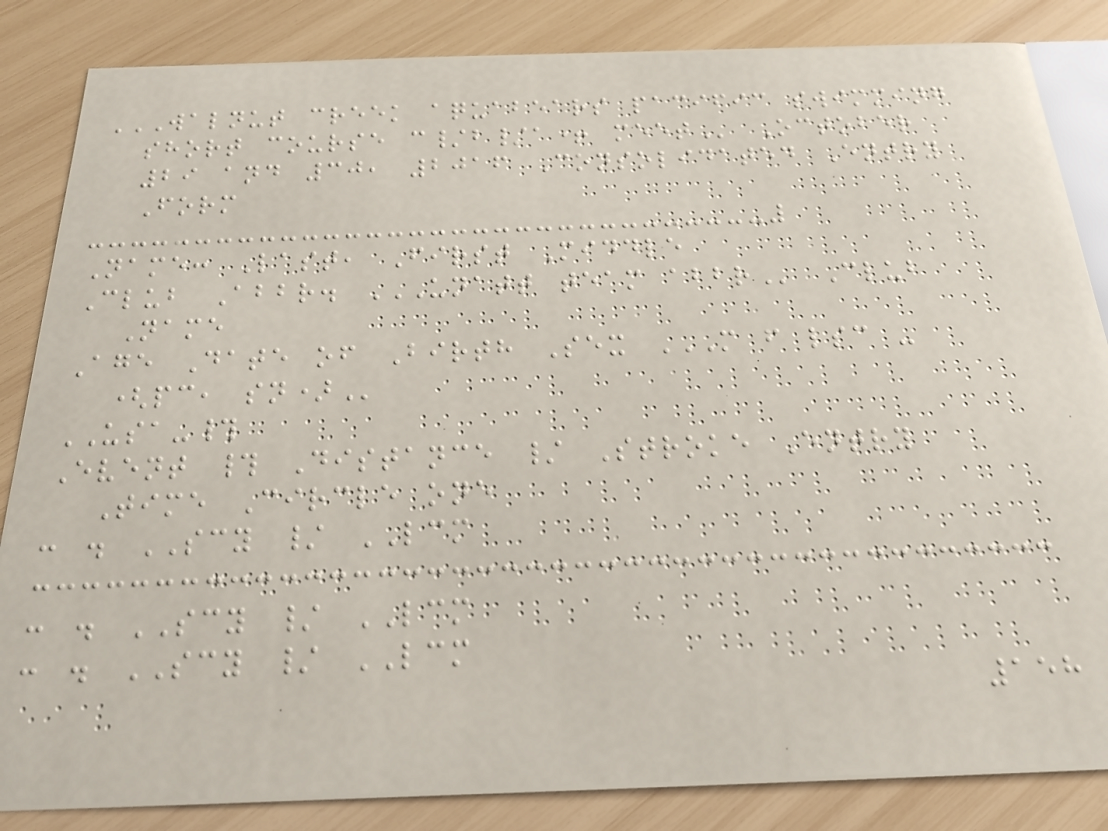WALNUT CREEK AQUABEARS PACIFIC SWIMMING
SHORT COURSE C/B/A+ MEET October
29 and 30, 2016 Consolidated Entry
Form
Name: Last, First Middle
Club Abbr. UNATT TEAM ABBR Club
Name
Age Date of Birth Sex M F LSC -
(PC, SN)
USA-#
Event # Distance / Stroke Entry
Time Circle one
: . SCY / LCM
: . SCY / LCM
: . SCY / LCM
158
